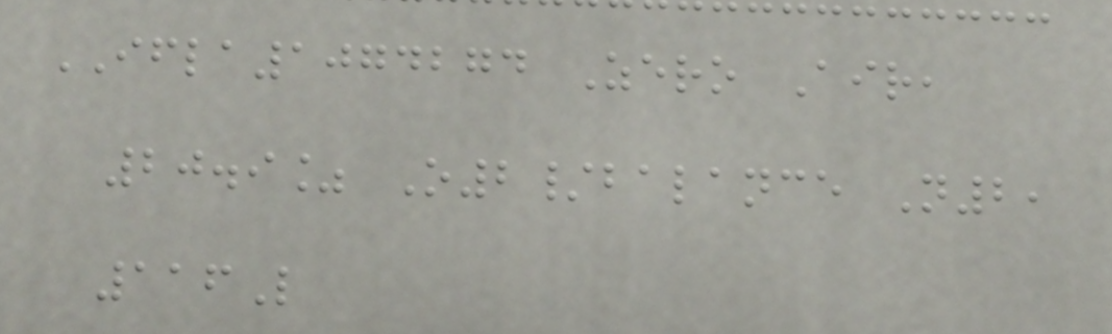IFLA1074274 Zero Air,
20.9% O2/balance N2,
116L
